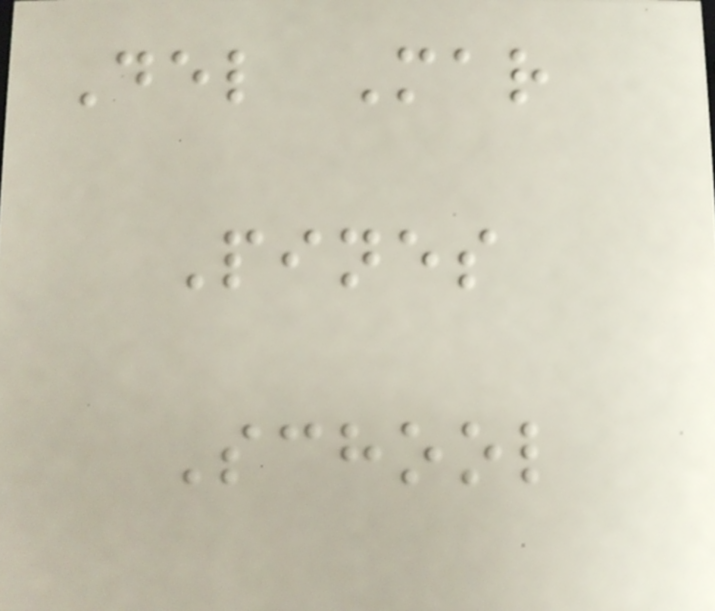Del Mar
Pines
School
